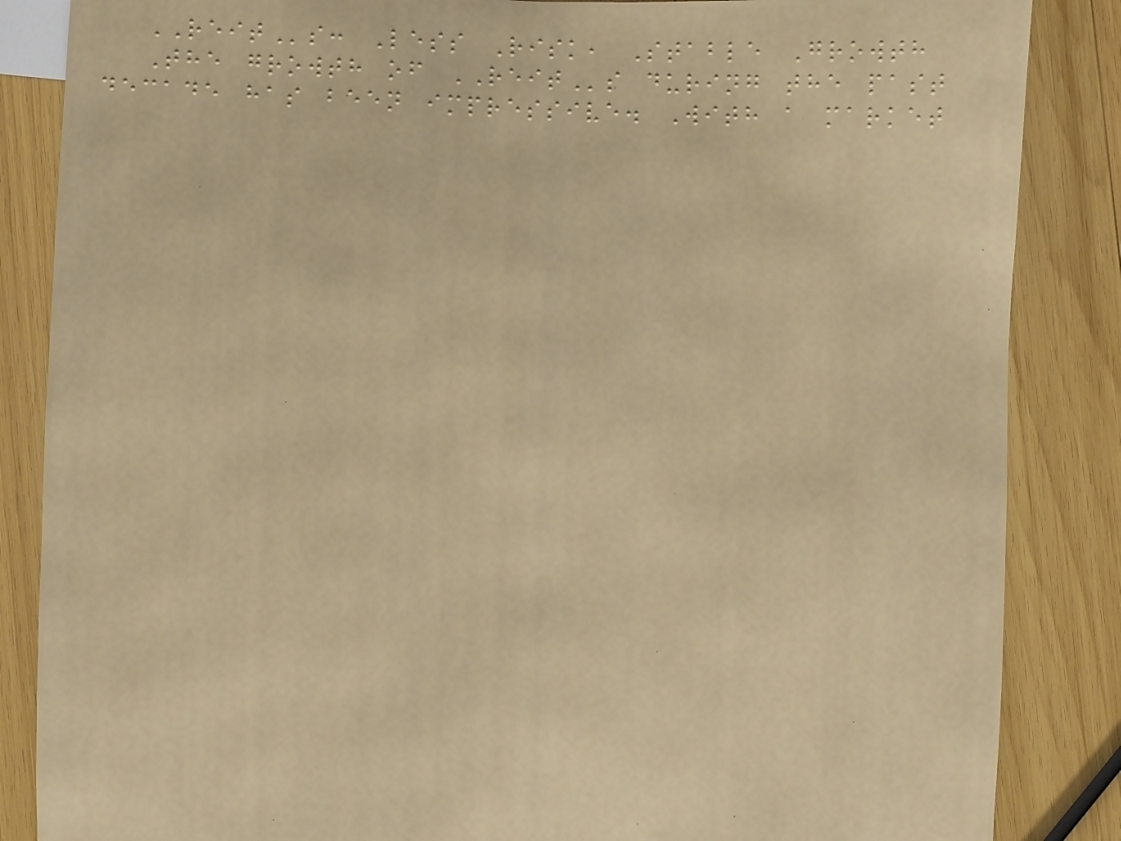REITs: Less Risk, Stable Growth
The growth of REITs during the past
decade has been impressive. With a market
